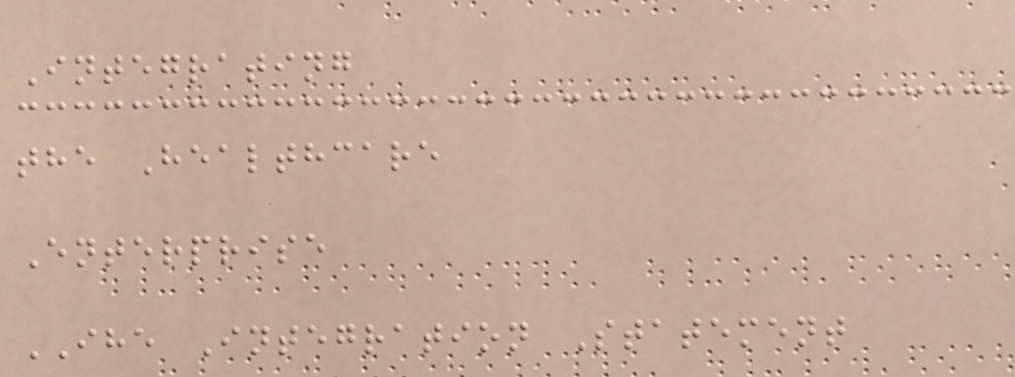Integrating
the Healthcare
Enterprise
IHE Integration Statement
